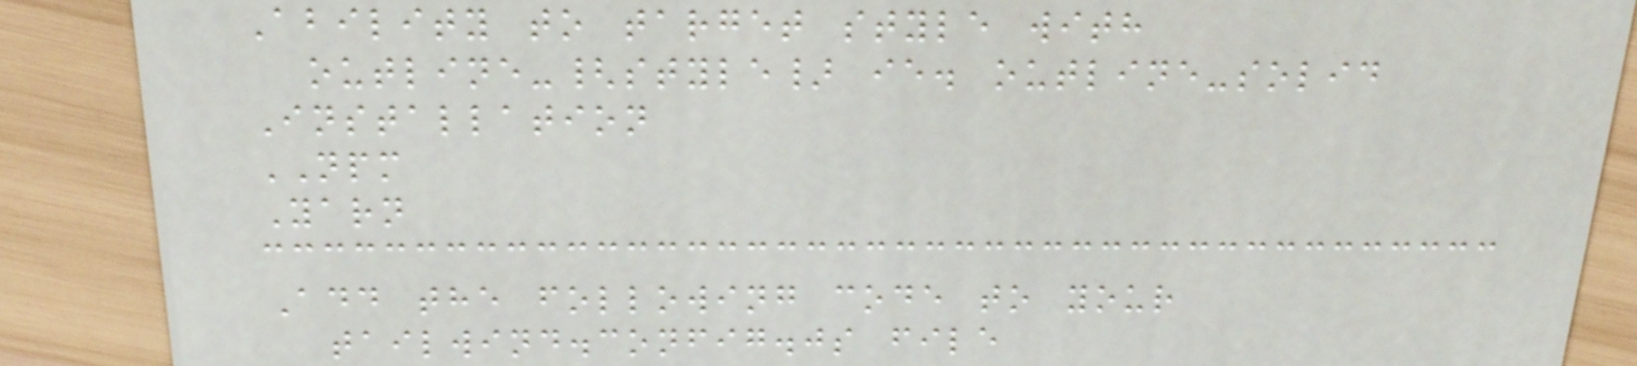Ability to target style with
outline-{style} ie. outline-solid
Installation
NPM
Yarn
Add the following code to your
tailwind.config.js file
